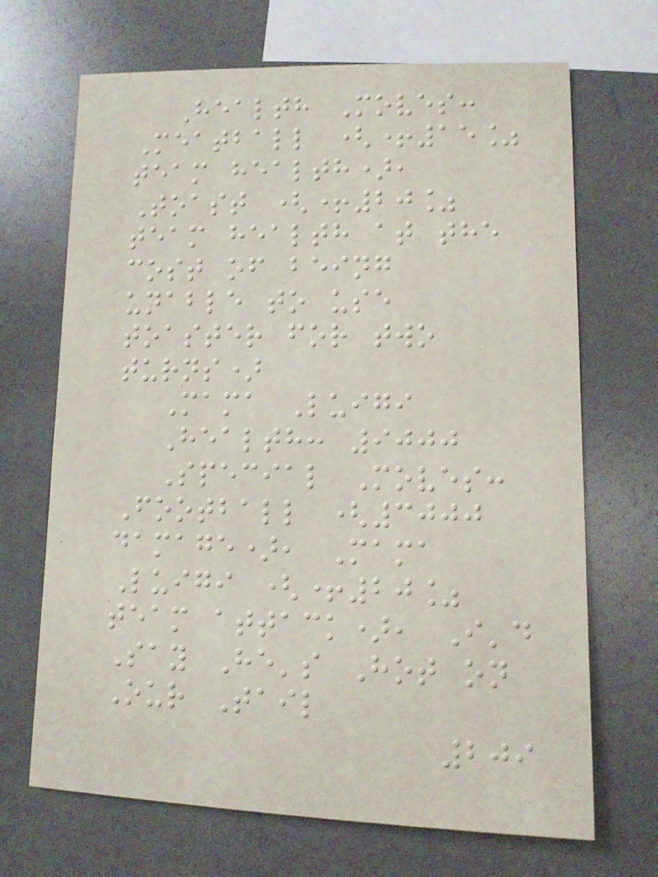Health Moves:
Meatball (+15%
team health),
Toast (+20%
team health at the
cost of being
unable to use
toaster for two
turns)
Mama Luigi
Health: 9000
Special Moves:
Football (3000
damage), Mama
Luigi (+20%
team attack), I'd
Say He's Hot on
Our Tail
209
